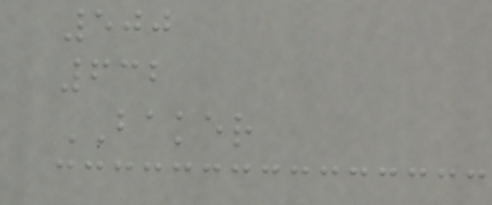500
632
BAKER
